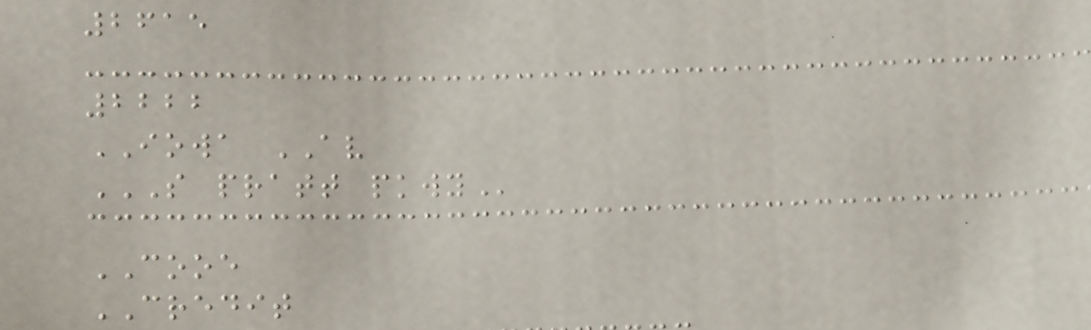2615
2222
IOWA AV
S PRATT PKWY
COOE
CREDIT
